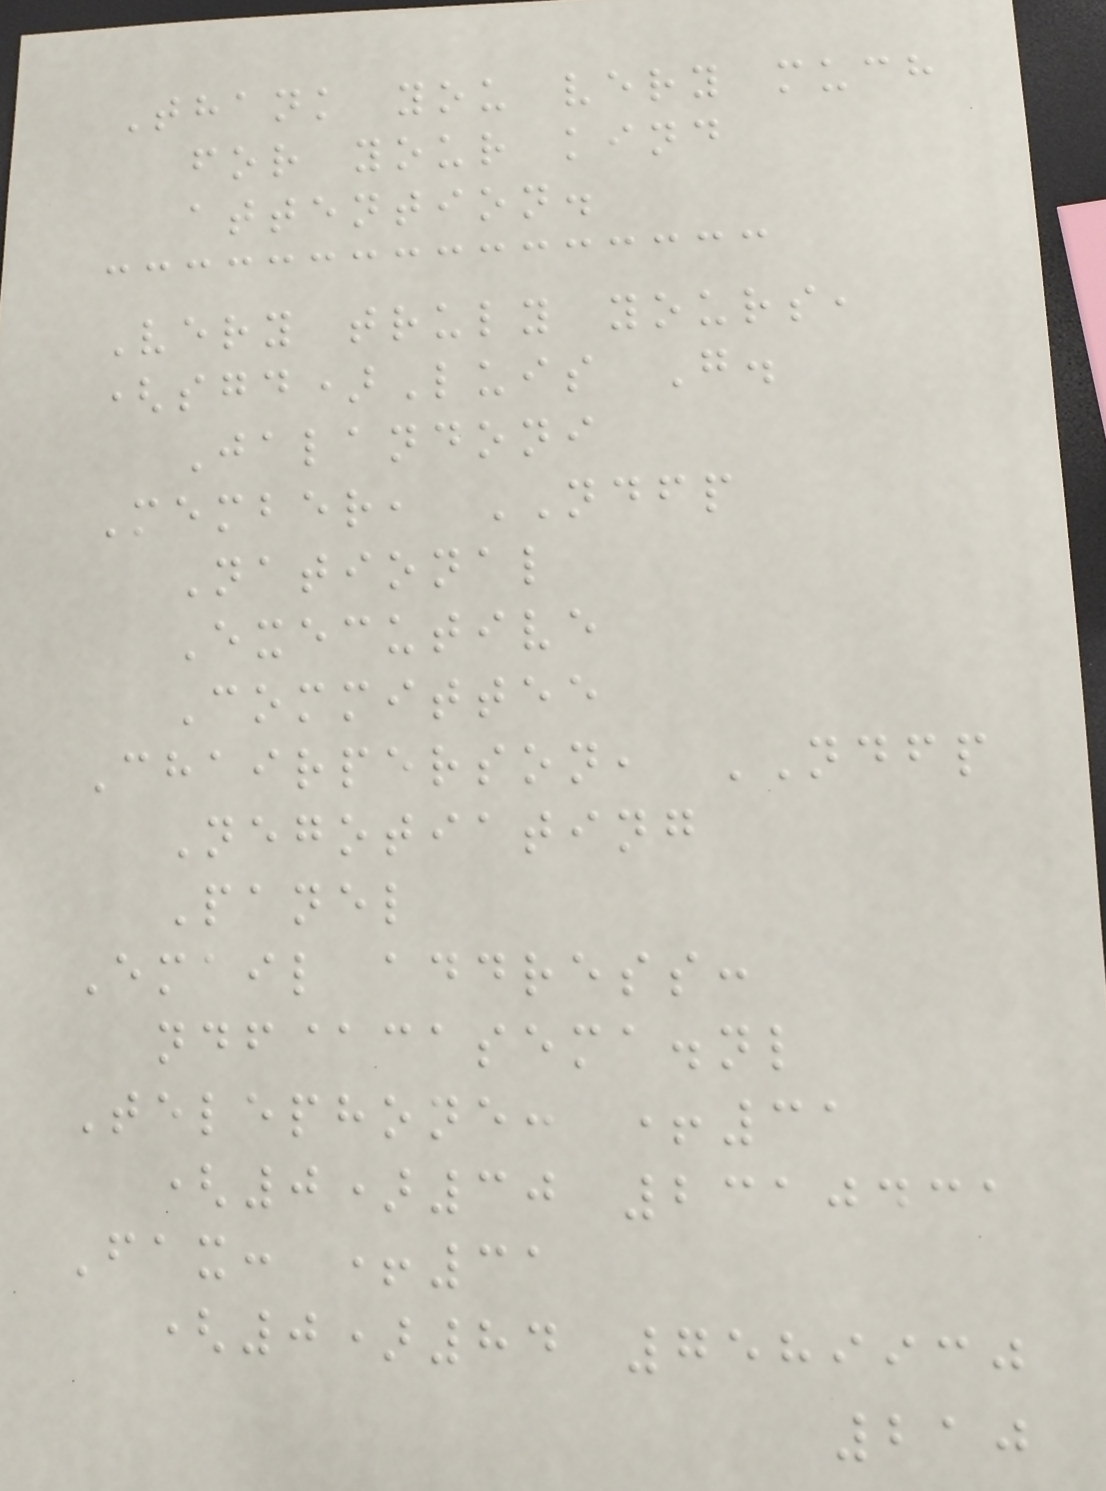Thank you very much
for your kind
attention.
Very truly yours,
(sgd)Luis G.
Jalandoni
Member, NDFP
National
Executive
Committee
Chairperson, NDFP
Negotiating
Panel
Email address:
ndf@casema.nl
Telephone: +31
(0)30 2310431
Fax: +31
(0)84 7589930
210
